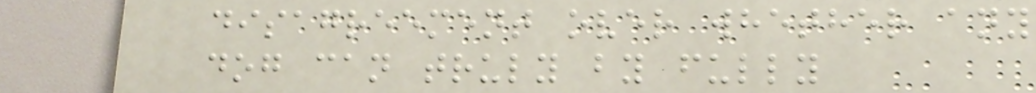disagreement over whether any
dog can truly by fully
